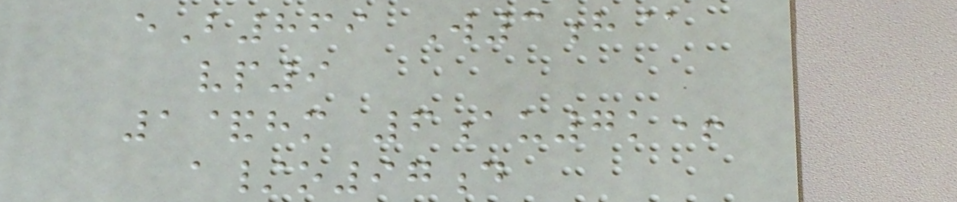eB869 W3h@
vp9
1&hm 6au7k+
a/o97d
